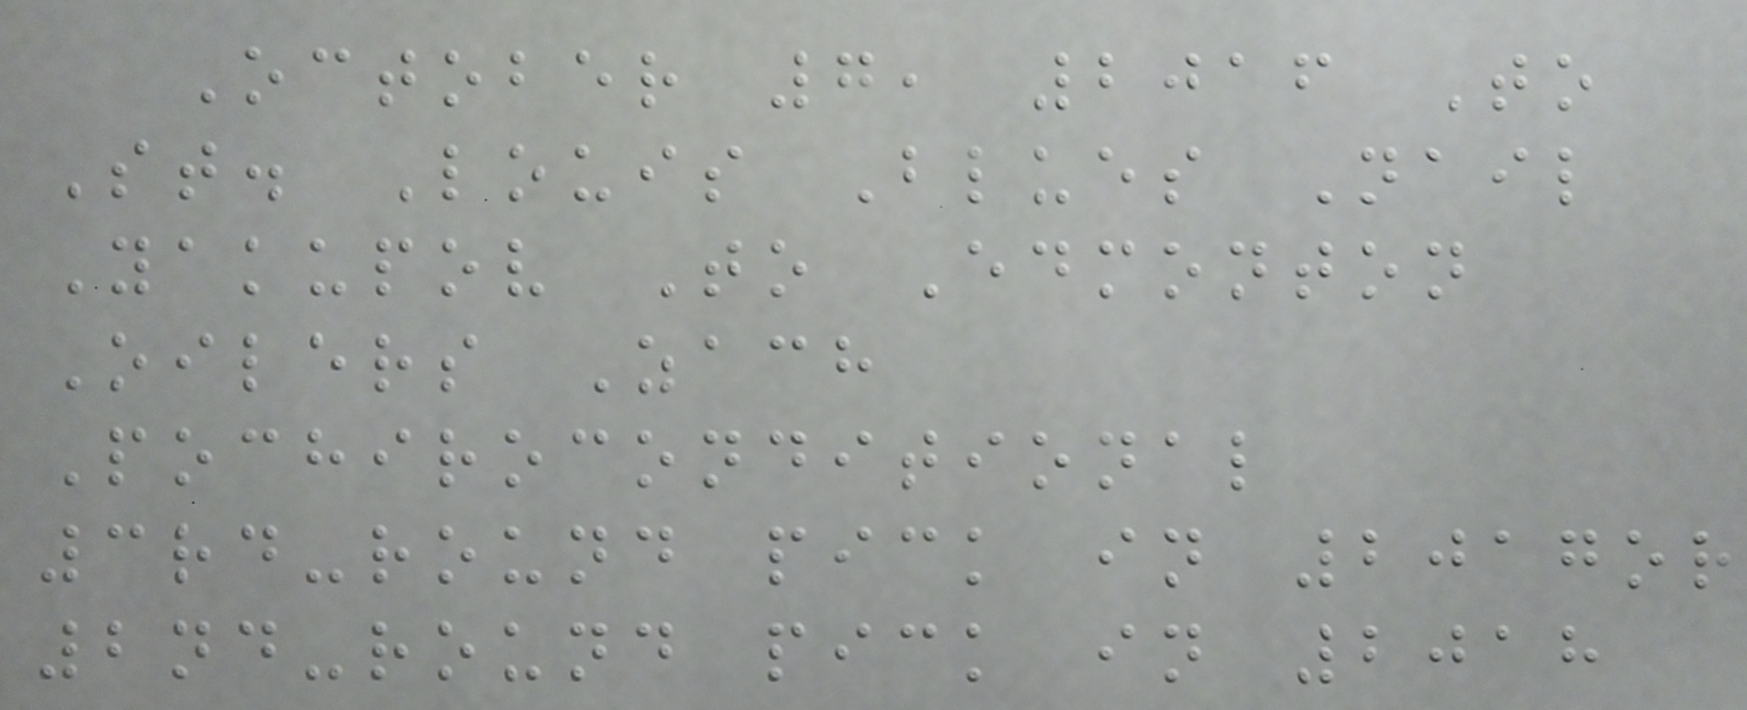October 7, 2016 To
St. Louis Blues Nail
Yakupov To Edmonton
Oilers Zach
Pochiroconditional
3rd-round pick in 2017or
2nd-round pick in 2018
